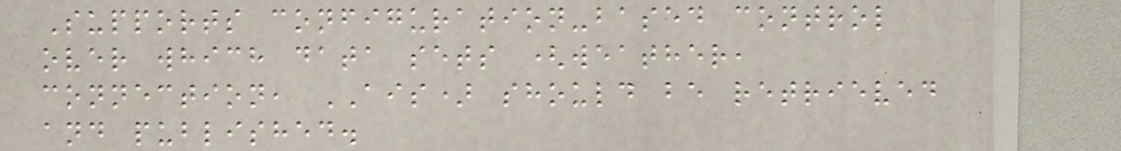Supports configuration-based control
over which data sets (weather,
connection, AIS) should be retrieved
and published.
